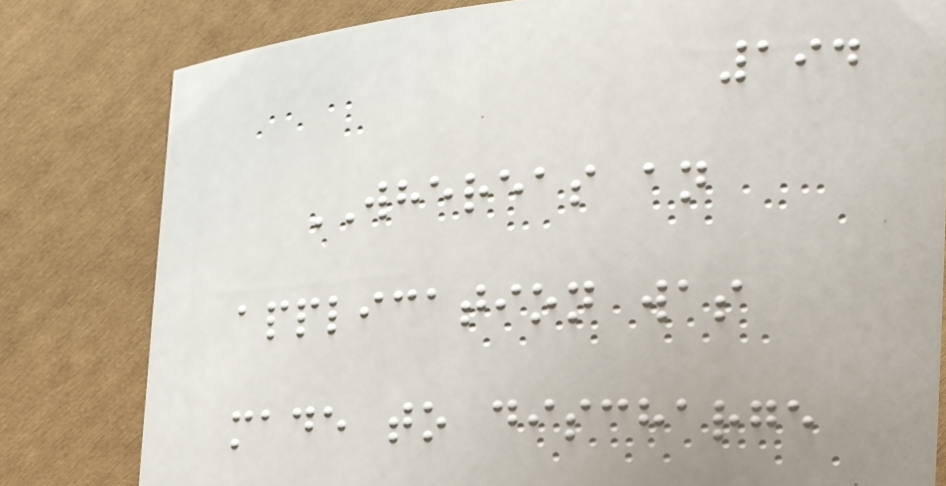194
WHEREAS an
application was
made to discharge
